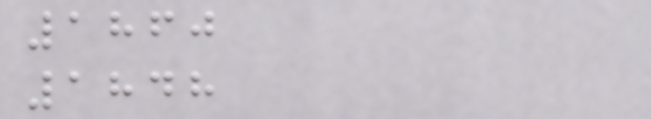1860
1848
